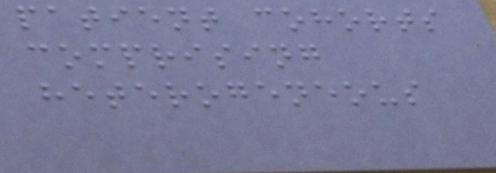patient cohorts
comprising
heterogeneous
